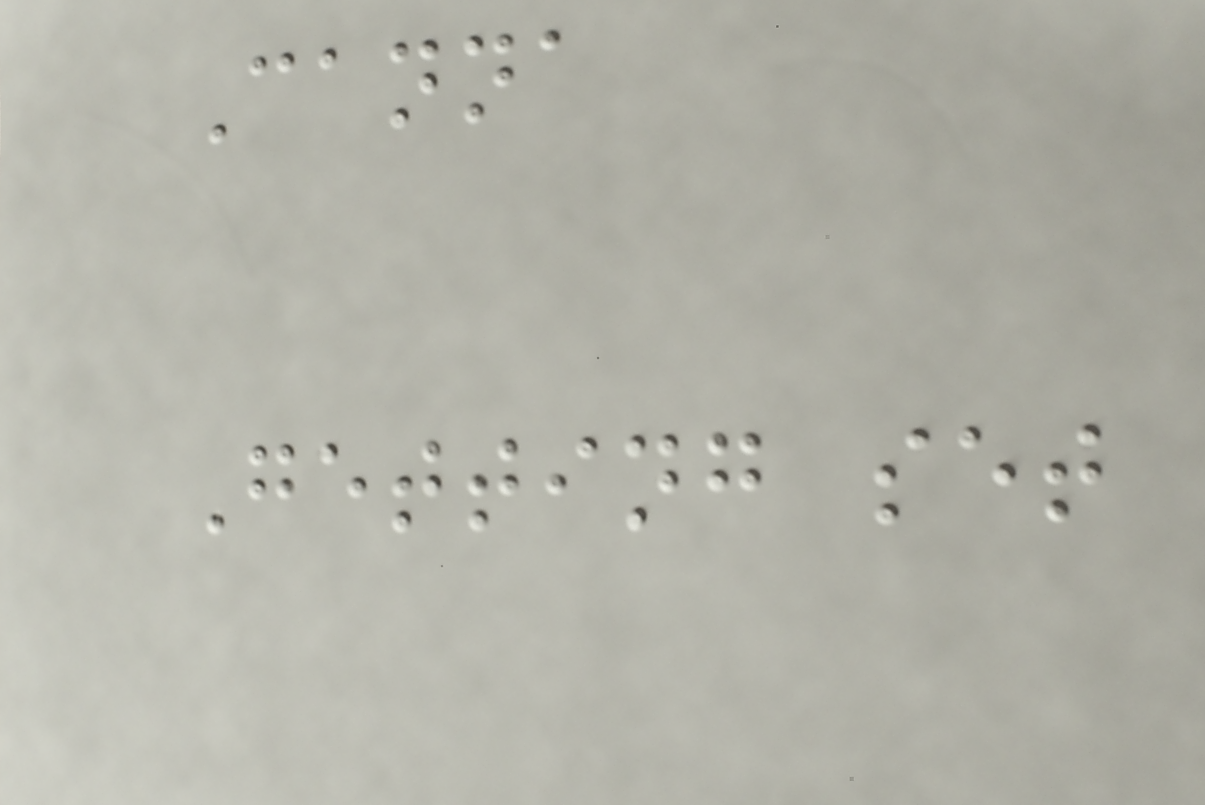Canna
Getting set
